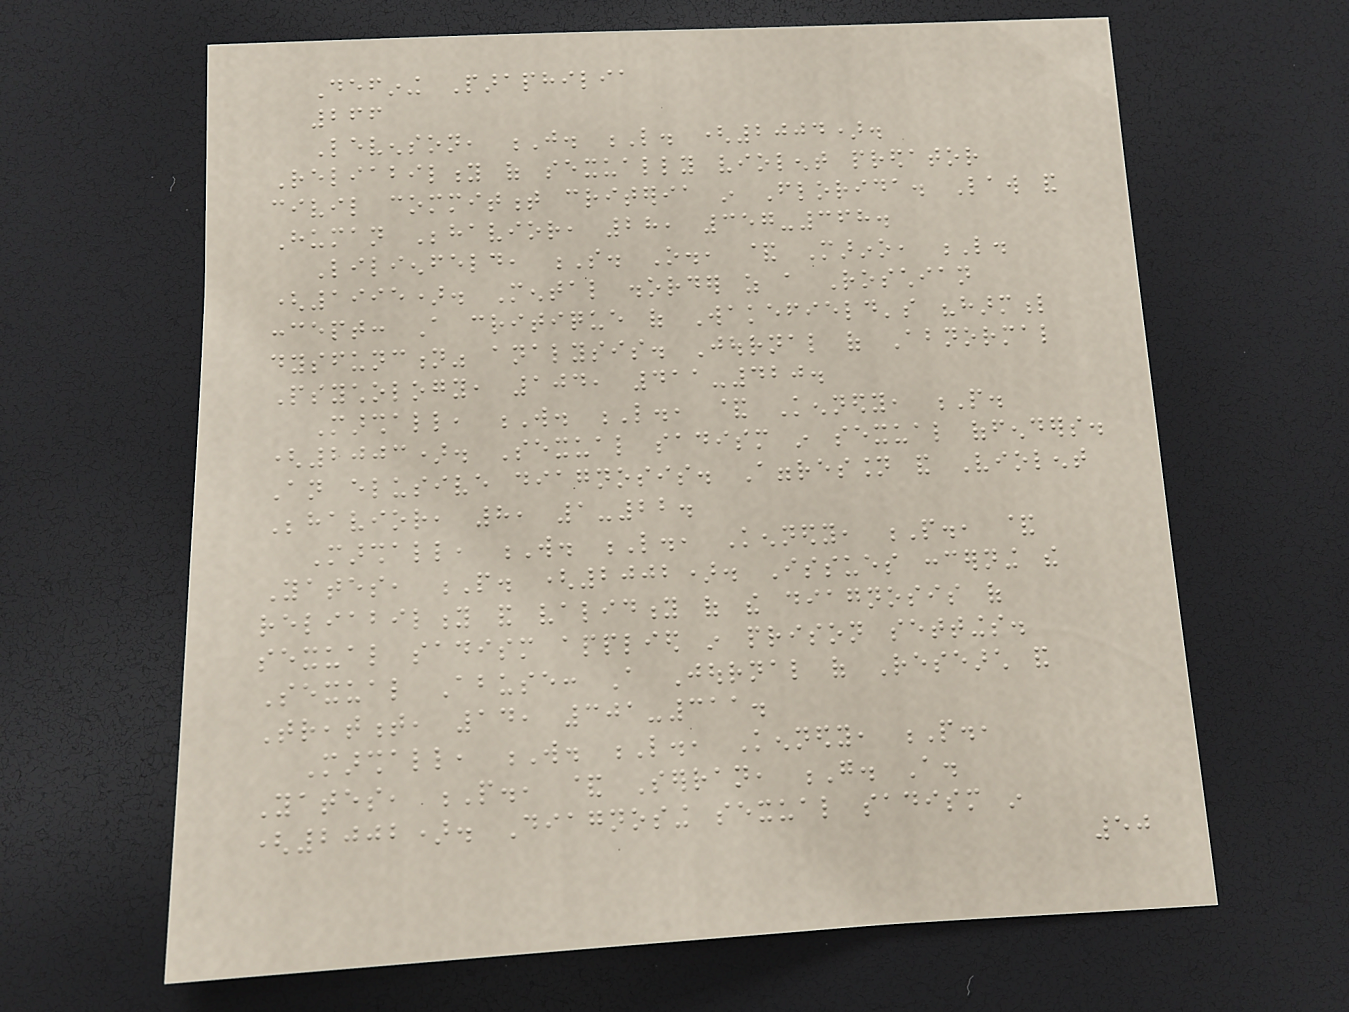Defining Paraphilia
266
Levenson, J. L. (2004).
Reliability of sexually violent predator
civil commitment criteria in Florida. Law and
Human Behavior, 28, 357-368.
Lilienfeld, S. O., & Marino, L.
(1995). Mental disorder as a Roschian
concept: A critique of Wakefield's "harmful
dysfunction" analysis. Journal of Abnormal
Psychology, 104, 411-420.
Marshall, W. L., & Kennedy, P.
(2003). Sexual sadism in sexual offenders.
An elusive diagnosis. Aggression and Violent
Behavior, 8, 1-22.
Marshall, W. L., Kennedy, P., &
Yates, P. (2002). Issues concerning the
reliability and validity of the diagnosis of
sexual sadism applied in prison settings.
Sexual Abuse: A Journal of Research and
Treatment, 14, 301-311.
Marshall, W. L., Kennedy, P.,
Yates, P., & Serran, G. A.
(2002). Diagnosing sexual sadism in
50
